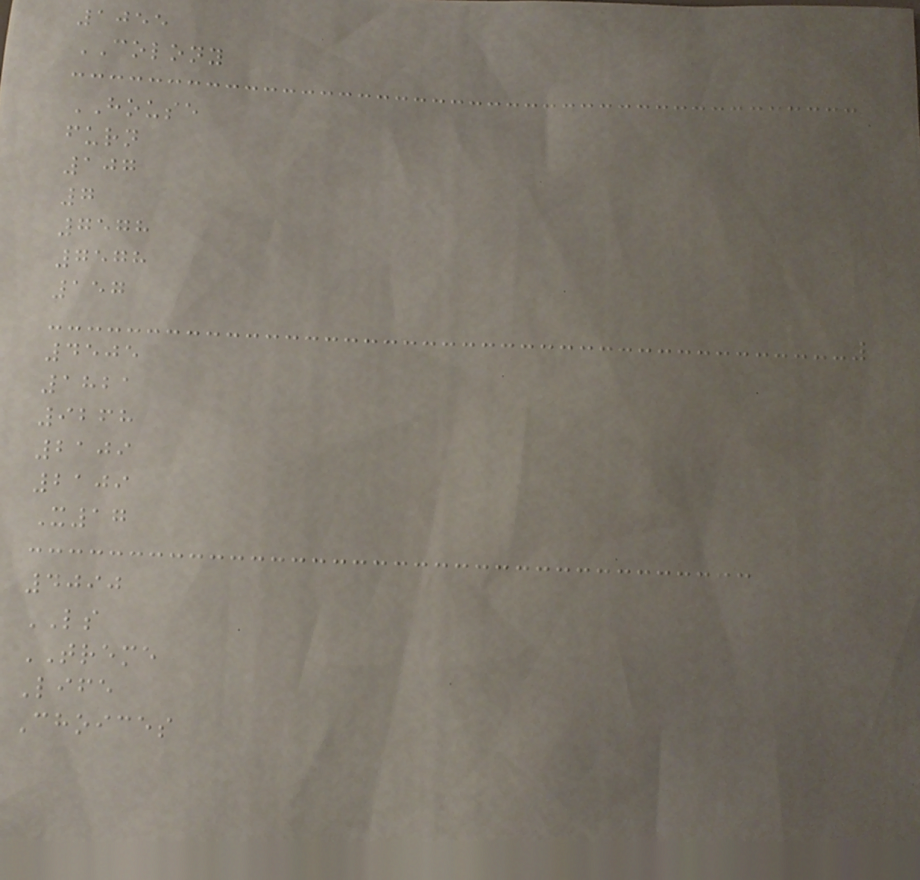1055
COLONY
HOUSE
furn
107
7
7578
7578
157
4505
1821
9268
2109
2109
X17
4090
LS
TREME
Life
Choices
